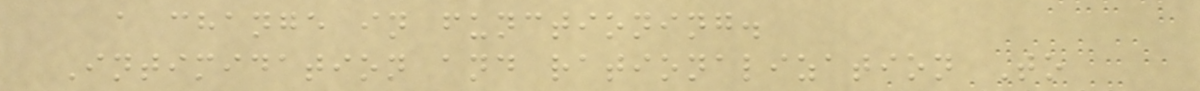a change in functioning.
Intimidation and rationalization To
